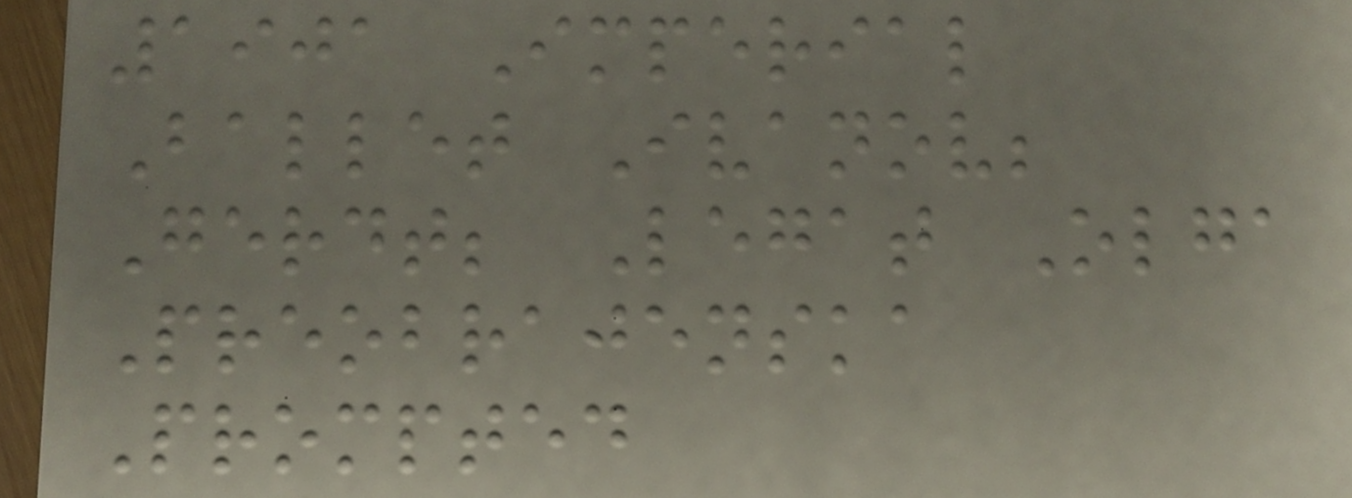1901 Imperial
Ballet Ivanov;
Gerdt; Legat Olga
Preobrajenska
Prompted
